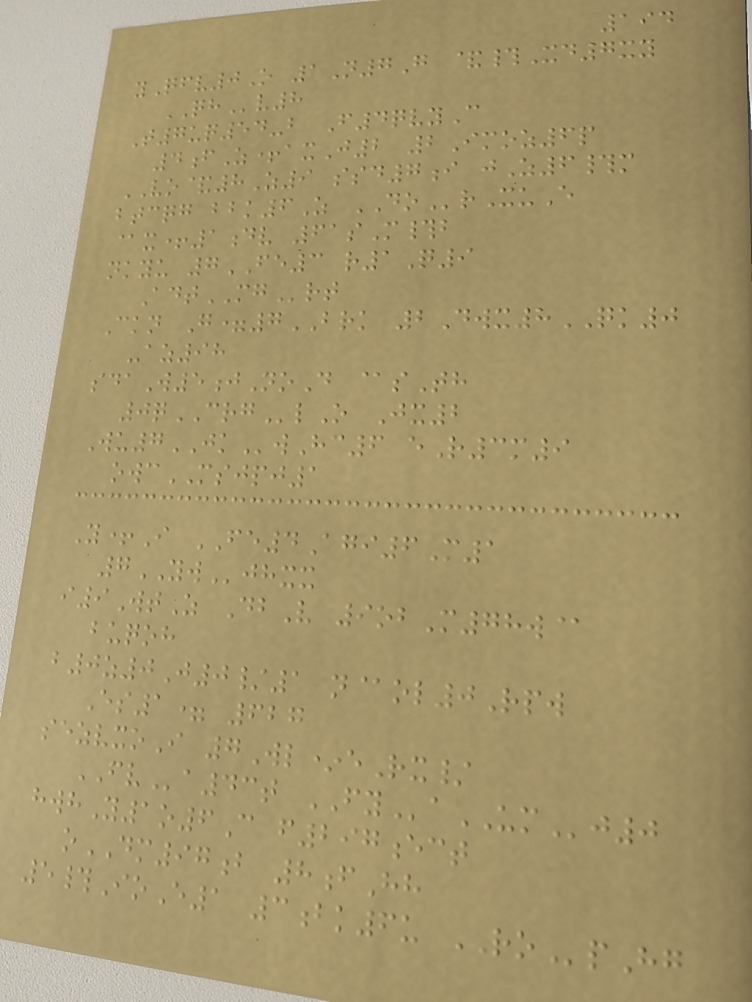194
yQfv0O 1N7G &#Xd7xy
QHv8
T7uq54-b F4qvyC
4fZ+axJ2 2Imoz6p
VO&8Z9 ssd7i jZ6#m
btcqg bbk6Z DOrXuE
@x+1dv 61sM#b
nkyu 7FE3 r1Q9
AdtMGrt
Ckn G=7BRK 2Dwx8QK0
-az98
sdaW5jNoD @sTh
0qCRGlO Jx2
Wu7JKwHc6 eR3m9
owcMSJPJ1
Y+I FE4Agi6M1
7YWjhxx
i9WtZ DbV 9obM78w@
buqoh
b0z0J0/1 n@ol0Rpw
Es1= 627
sezvxoI 7Wl*eRx/
FVa43t FYaUMj0
hwhY1o6C f297ect
oDM97b 8fHh
5#IoE1 3bk6u ROpHg
